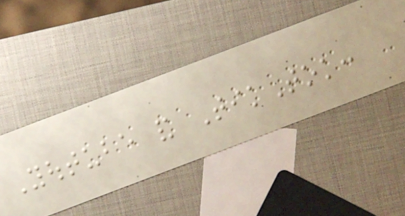Youtube and TikTok:
